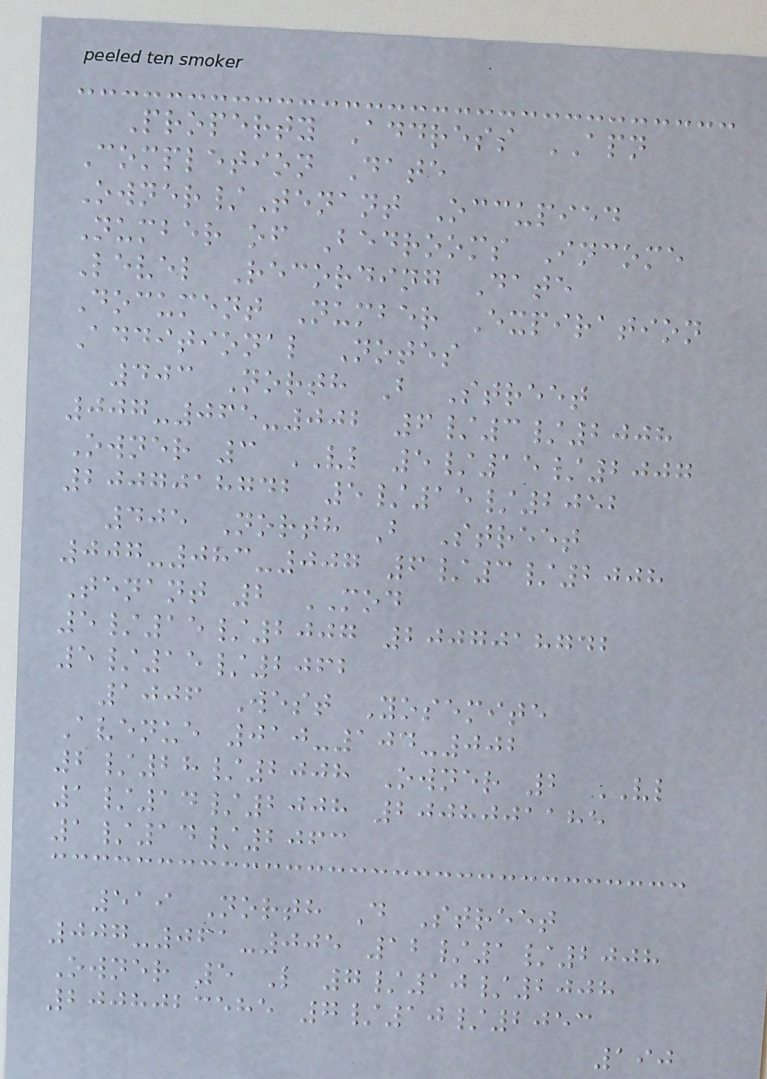Property Address APN
Completion Date
Owner/Tenant Occupied
Number of Bedrooms Income
Level Recording Date
Document Number Expiration
Additional Notes
403 North B Street
007-065-002 6/3/2008
Owner 3 VL 5/15/2007
2007018742 5/15/2052
405 North B Street
007-083-007 6/3/2008
Tenant 2 MOD
5/15/2007 2007018742
5/15/2062
1006 West Yosemite
Avenue 010-104-002
2/28/2008 Owner 2 VL
1/14/2008 2008001185
1/14/2063
519 North D Street
007-061-005 12/1/2008
Owner 5 L 7/10/2008
2008023585 7/10/2053
190
